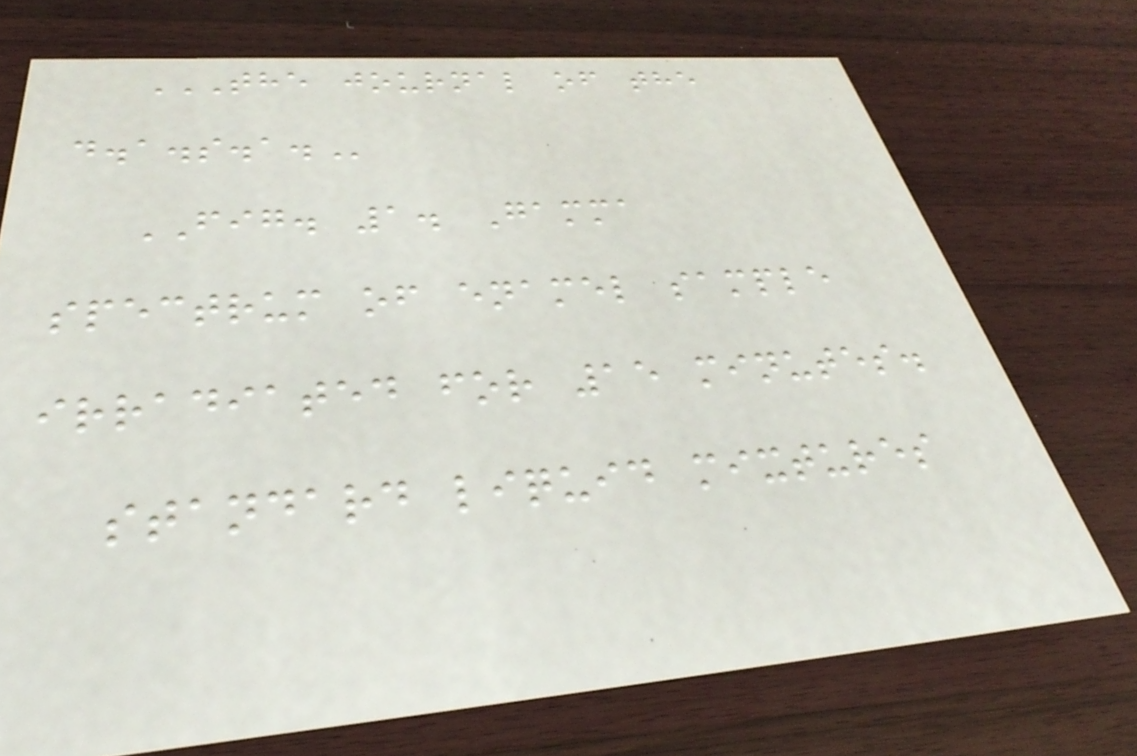THE JOURNAL OF THE
D.A.S.A.
FIG. 1. Gamma
spectrum of enamel sample
irradiated for 15 minutes.
standard liquid mixtures
